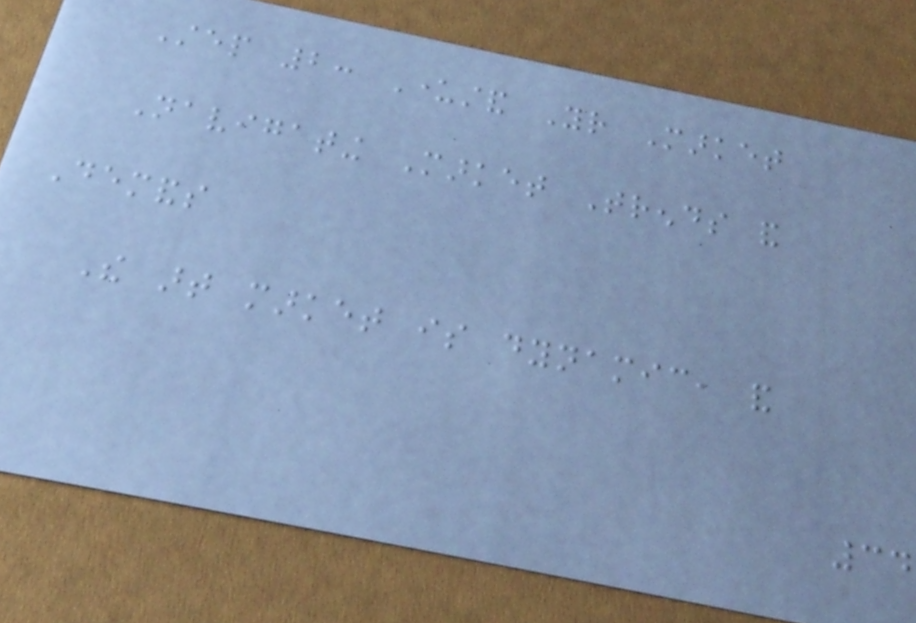Step 2: Understand Your Market
Navigating Market Trends and
Demands
The art market is dynamic, and
34
